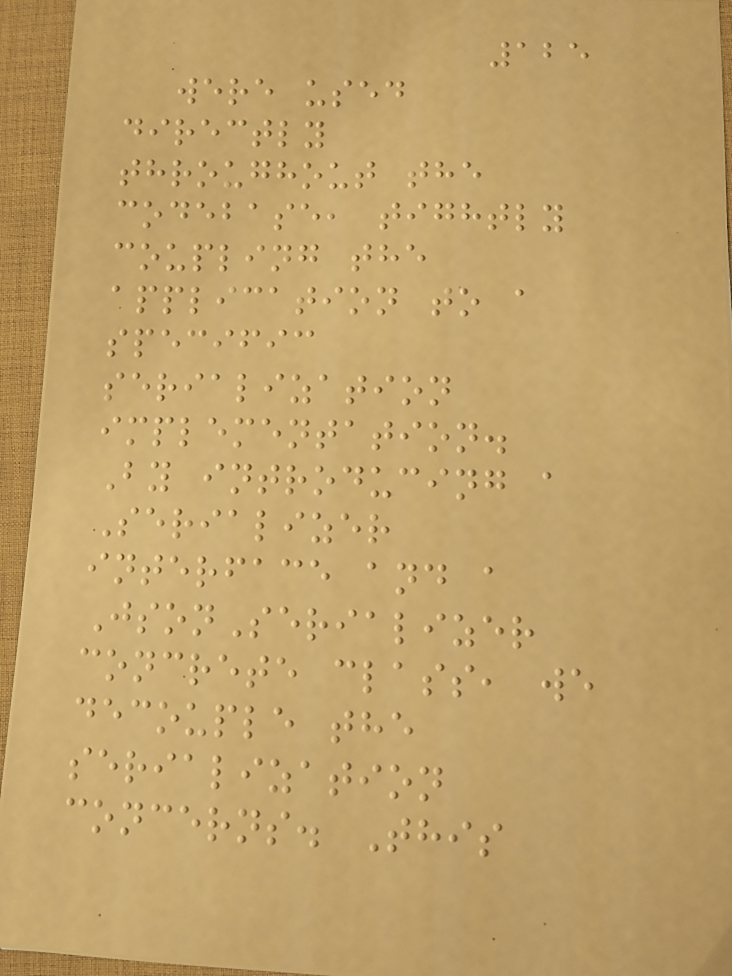125
were used
directly
throughout the
codebase, tightly
coupling the
application to a
specific
serialization
implementation.
By introducing a
Serializer
interface and a
JsonSerializer
concrete class, we
decouple the
serialization
concerns. This
